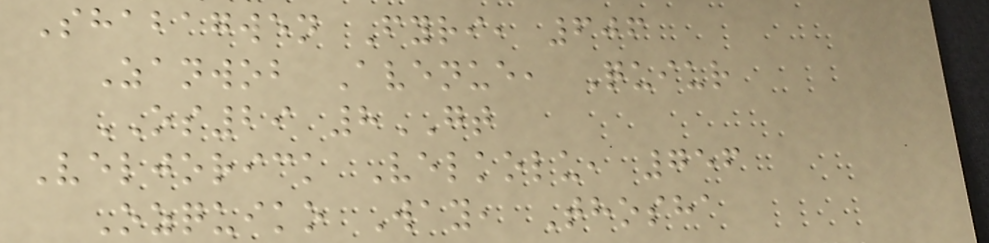Shabagwen Fyri, 606
Zanwob Avenue, Quiur
OS29 8GT
Veljorick Velkolu, 756
Ozquiko Way, Thosha
